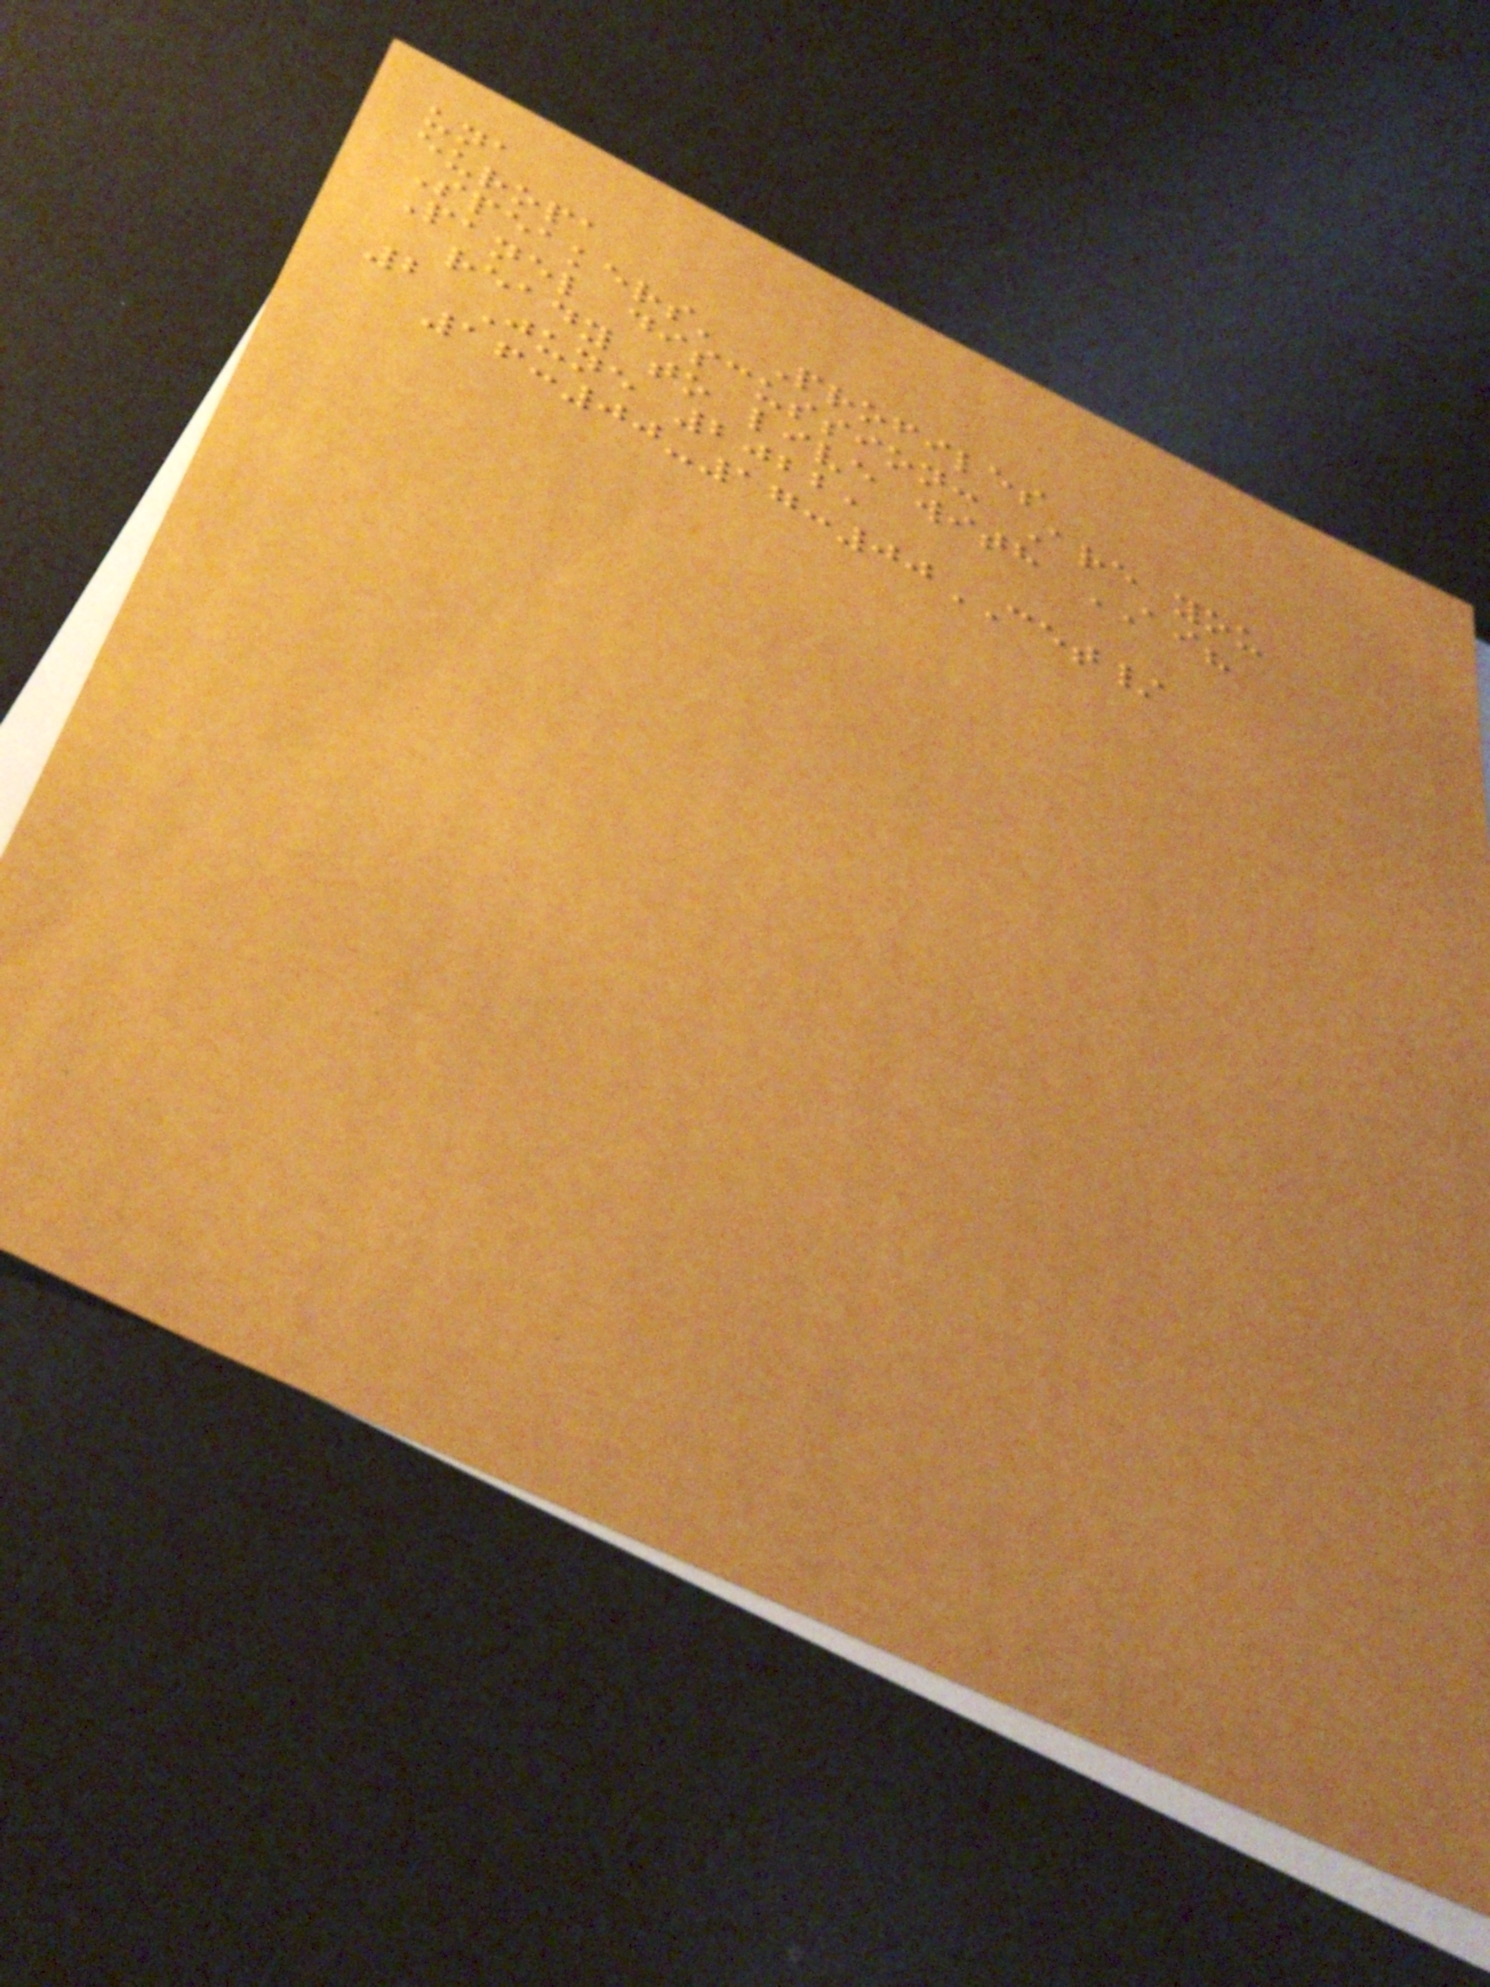una
europa
Speakers' Profiles
Panel discussion: Are you
ready to live with AI?
2 June 2022,
16:00-17:00CET/
